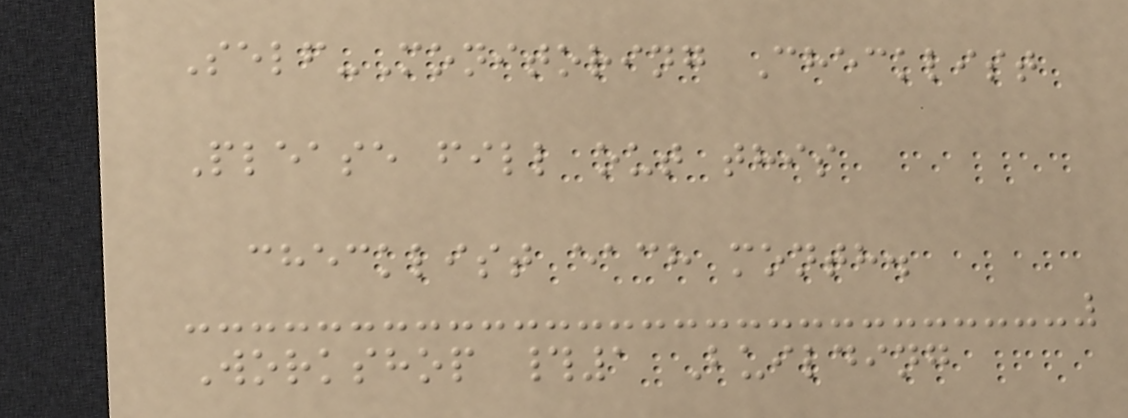Self-Monitoring Checklist
Please fill out this
checklist each month.
Workshop #1 Building
